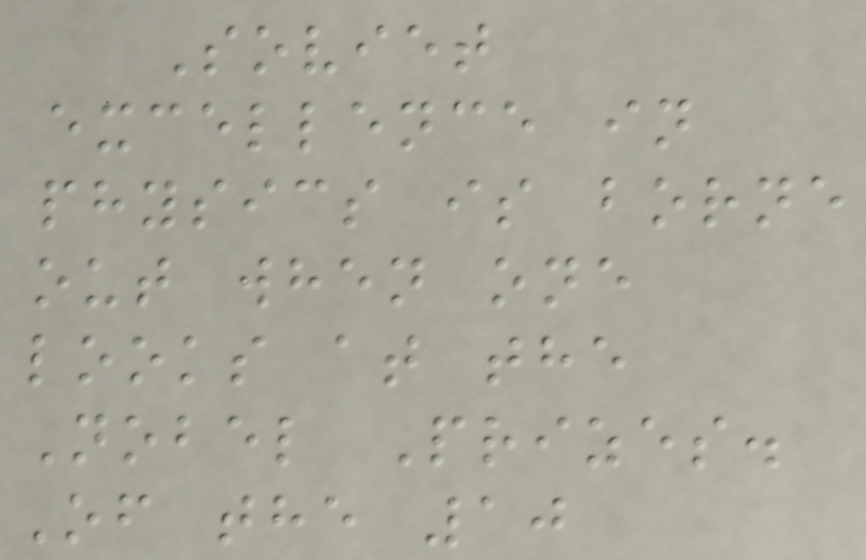Soviet
excellence in
physics is borne
out when one
looks at the
Nobel Prizes.
Of the 10
